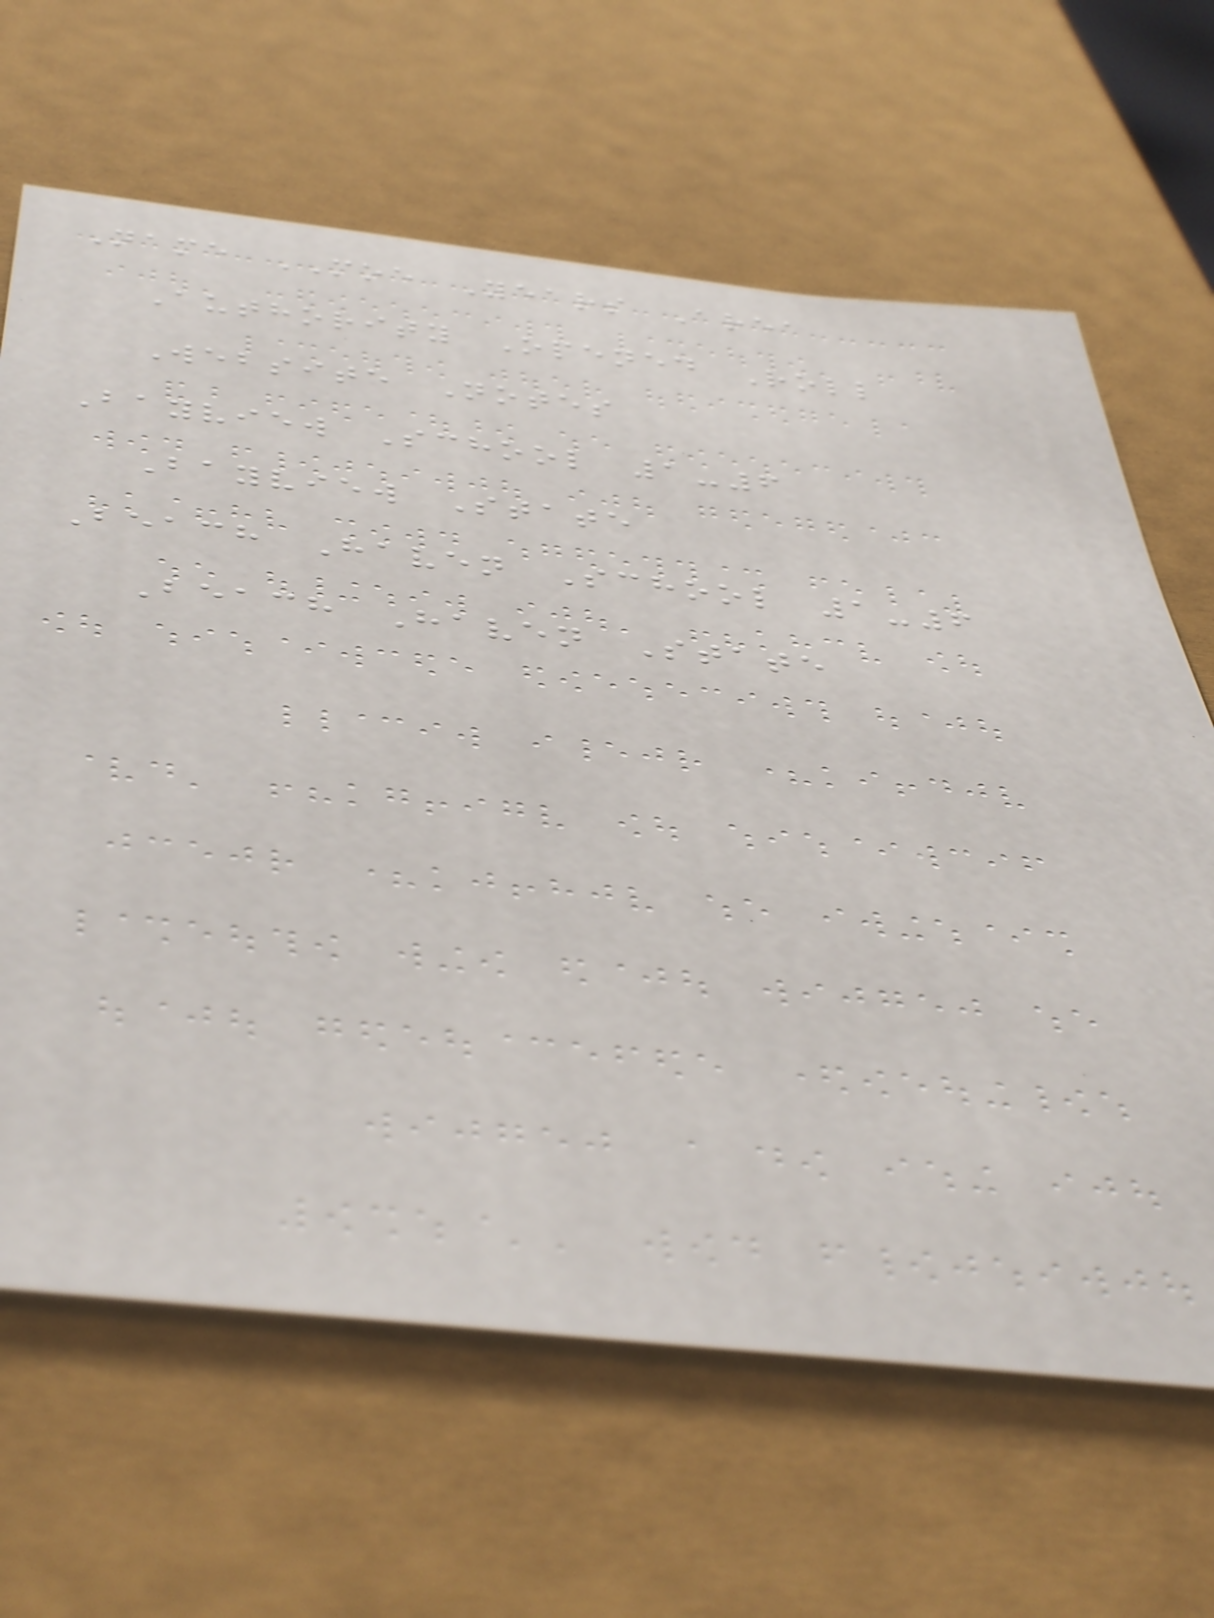Name MOE Years Area
Authority Opened Roll
Website Notes
Bayview School 1-6
Bayview State
Beach Haven School 1-6
Beach Haven State
